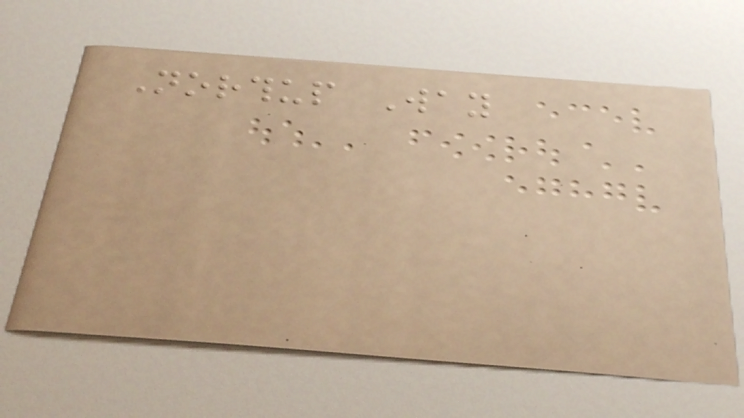Northup Way
